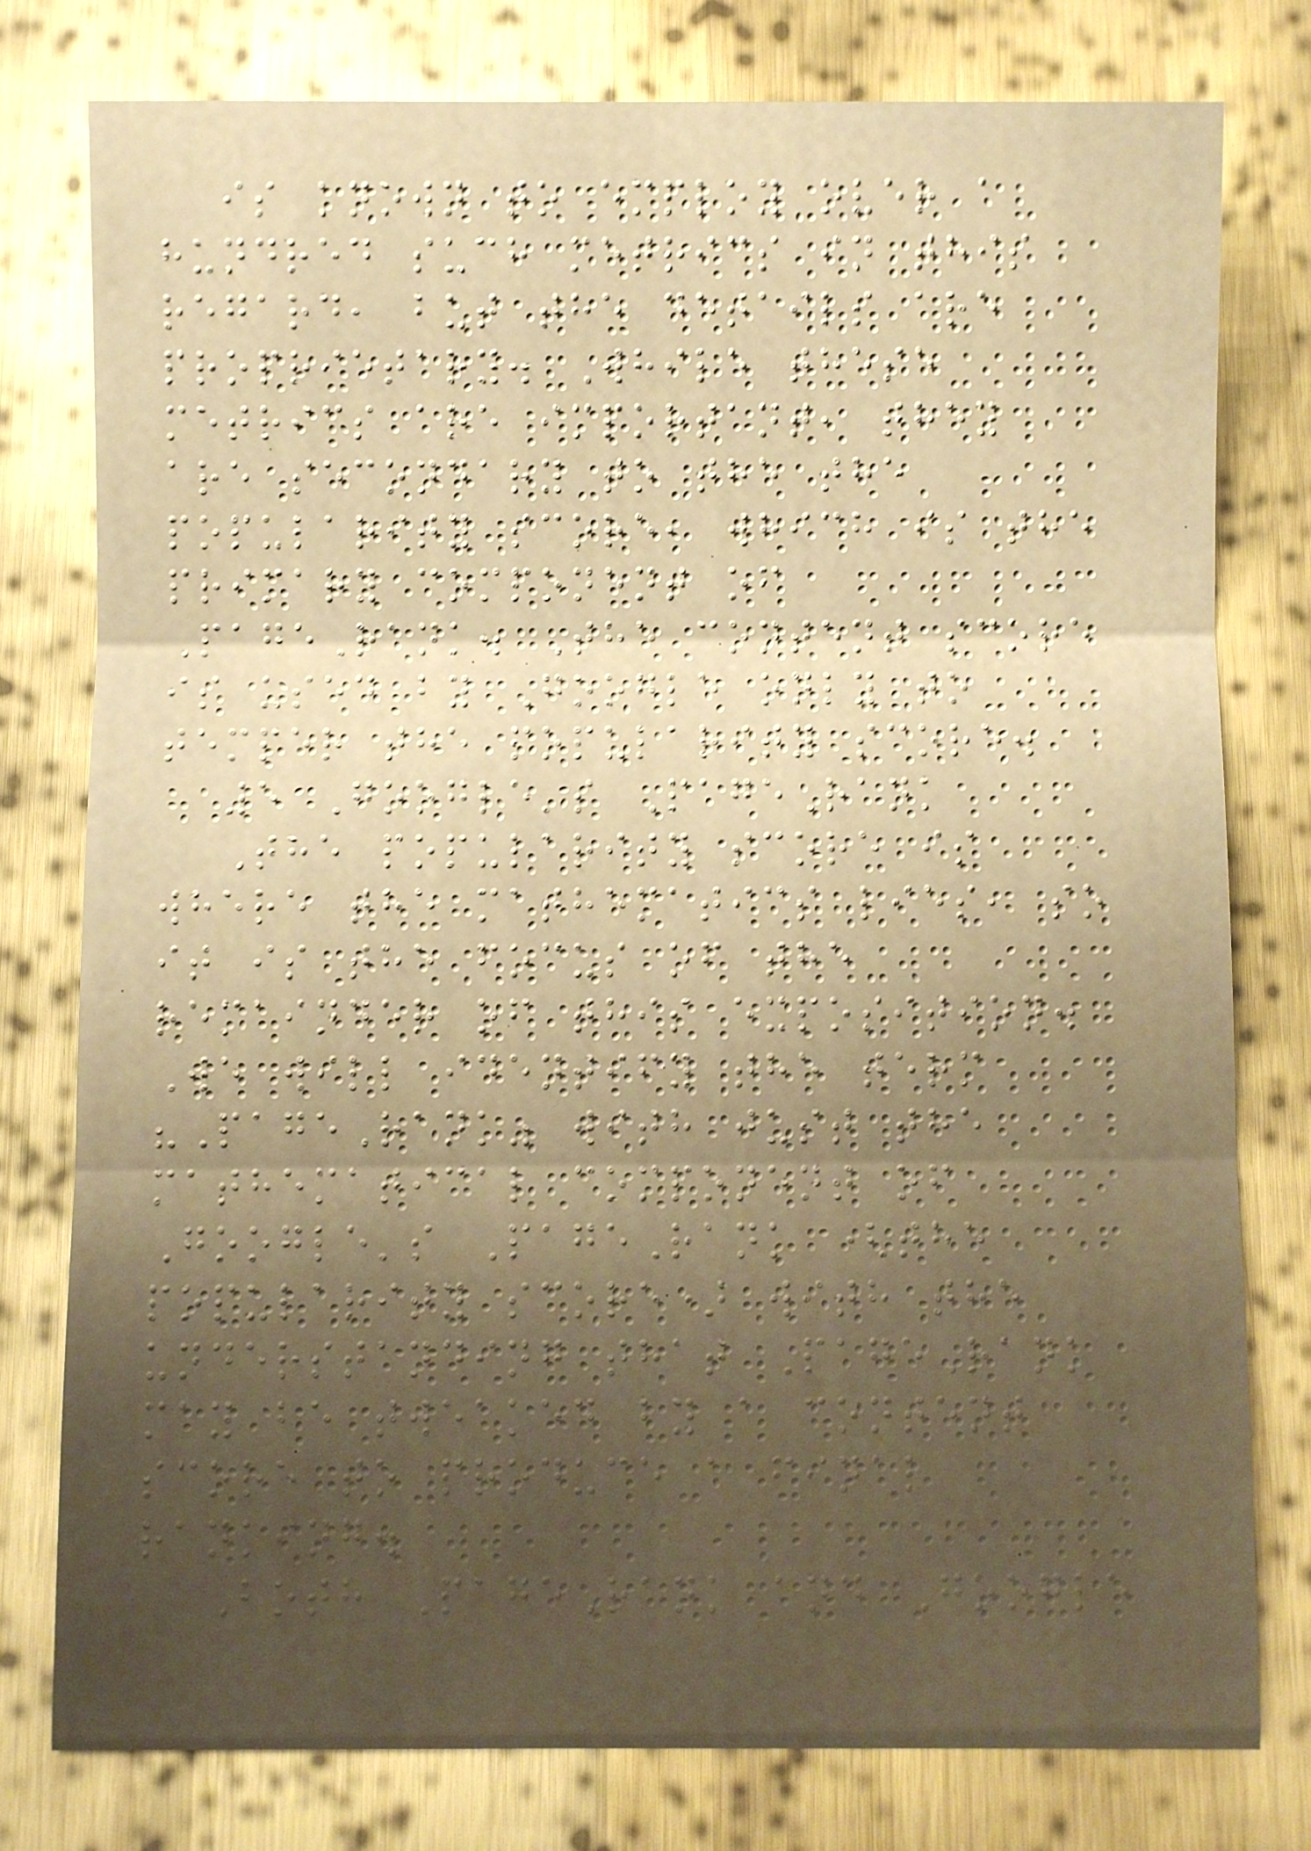is known to employ over a
hundred such metrics in this
regard, but the details are
proprietary. While these
metrics are important, they
are secondary to the the
popularity score, which is the
primary component of
PageRank. The content score
is used by Google only to
temper the popularity score.
5 Google's PageRank
The popularity score is
where the mathematics lies, so
it is the focus of the
remainder of this exposition.
We will identify the term
"PageRank" with just the
mathematical component of
Google's PageRank (the
popularity score) with the
understanding that PageRank
may be tweaked by a content
score to produce a final
ranking.
Both PageRank and Google
